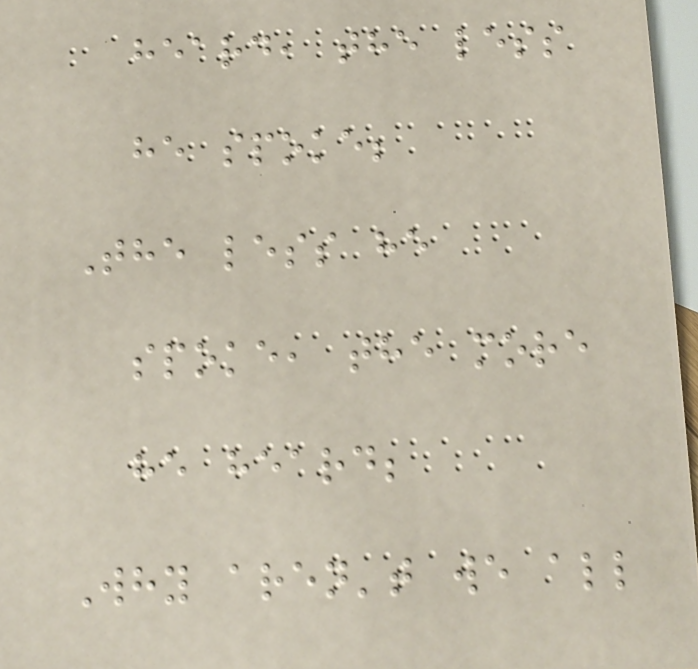heard, the less
he spoke;
The less he
spoke, the more
he heard;
Why aren't we all
